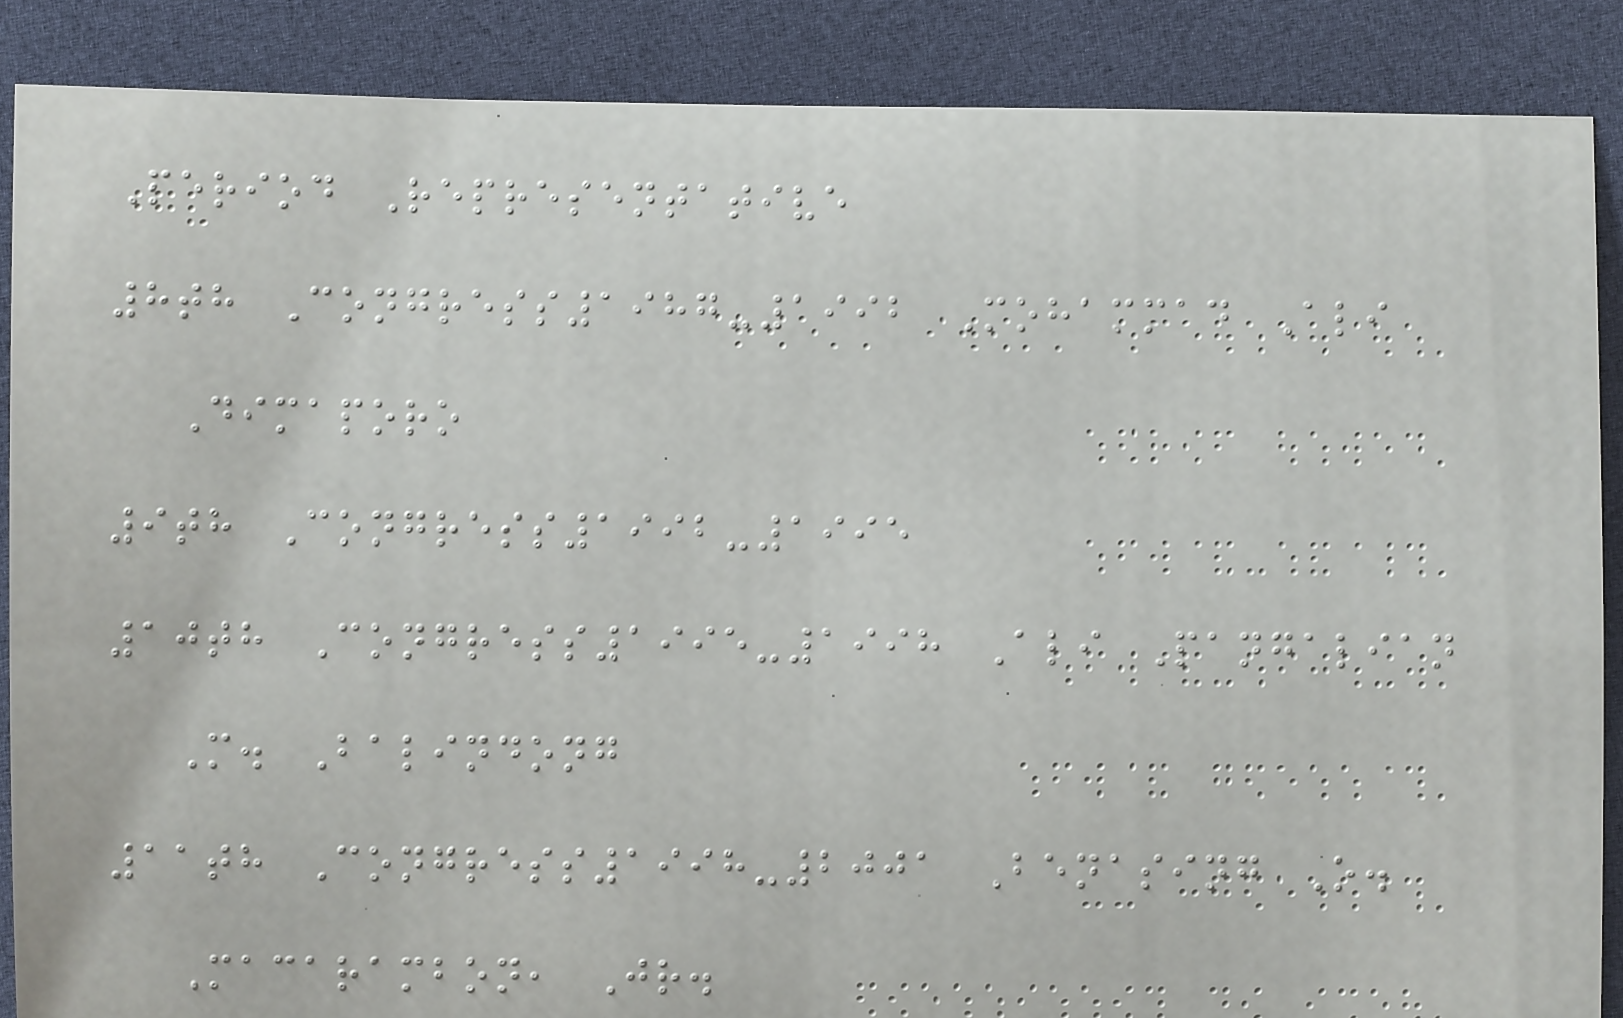Period Representative
8th Congress1987-1992 Mohammad Ali
Dimaporo
9th Congress1992-1995
10th Congress1995-1998 Ali Pangalian
M. Balindong
11th Congress1998-2001 Benasing O.
Macarambon, Jr.
